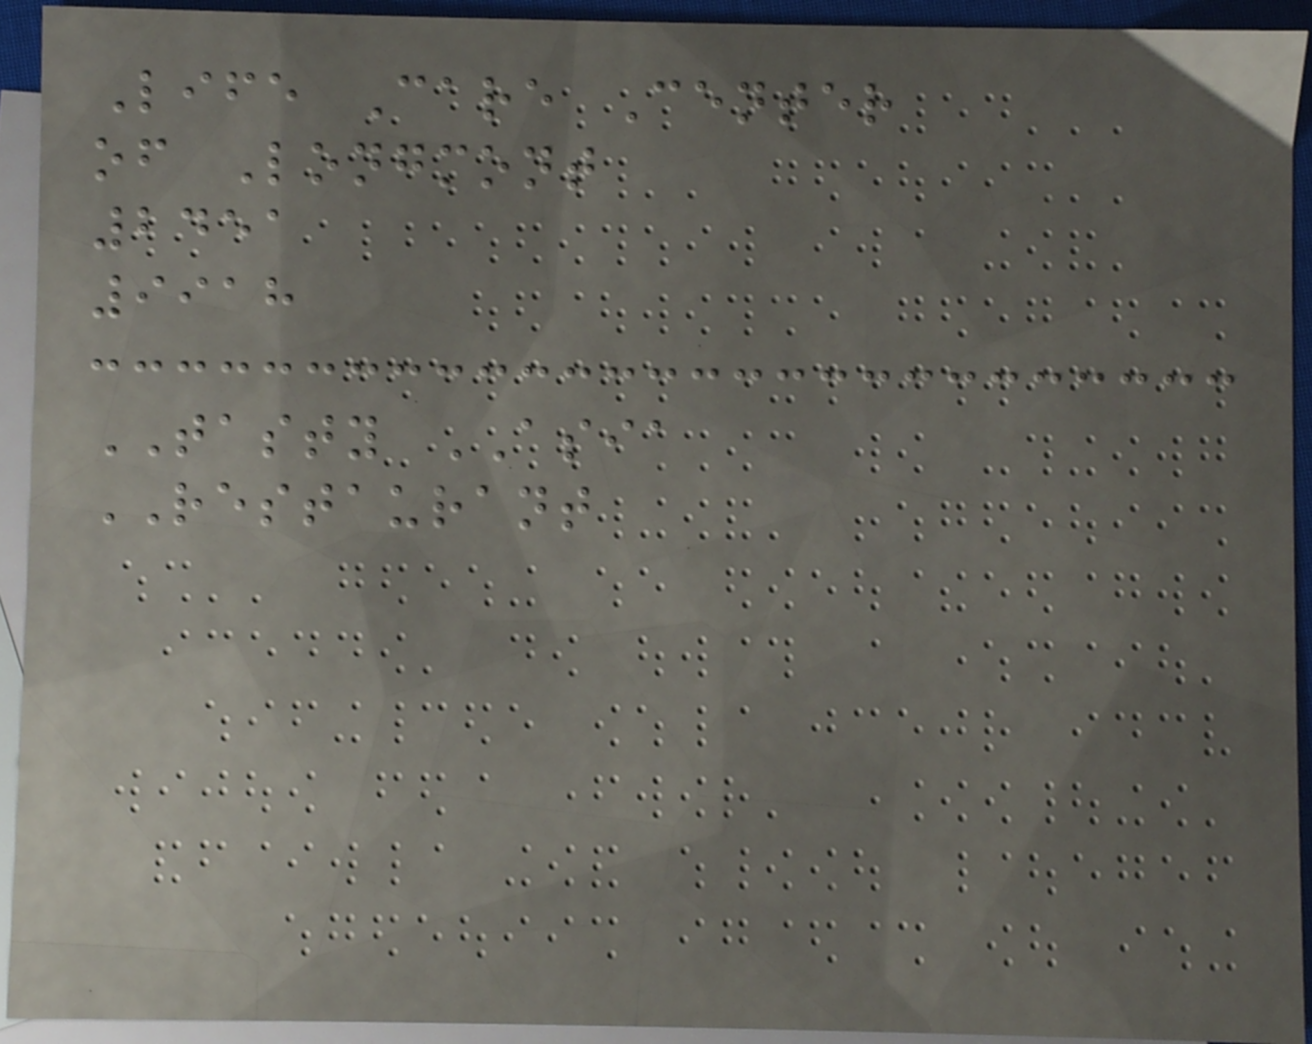Life Care Center
of Longmont
2451
9918
TASTY ASIA
RESTAURANT
